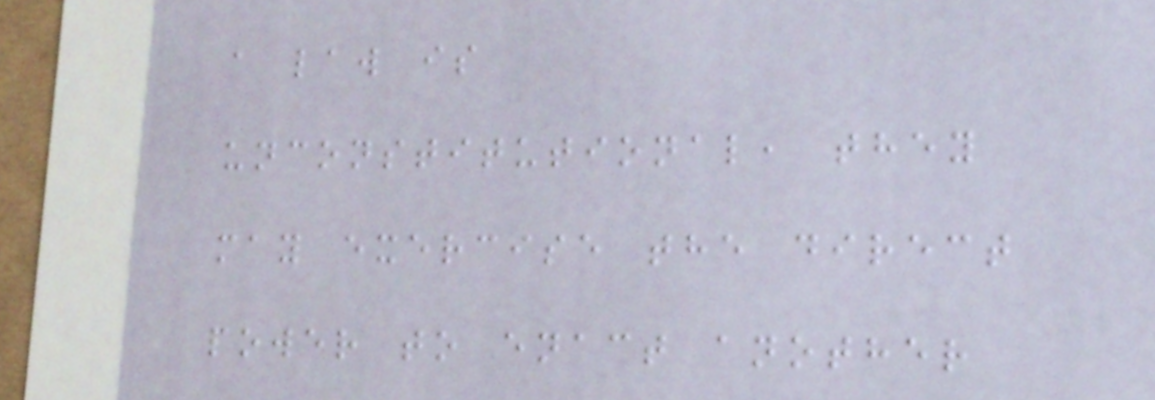a law is
unconstitutional, they
may exercise the direct
power to enact another
